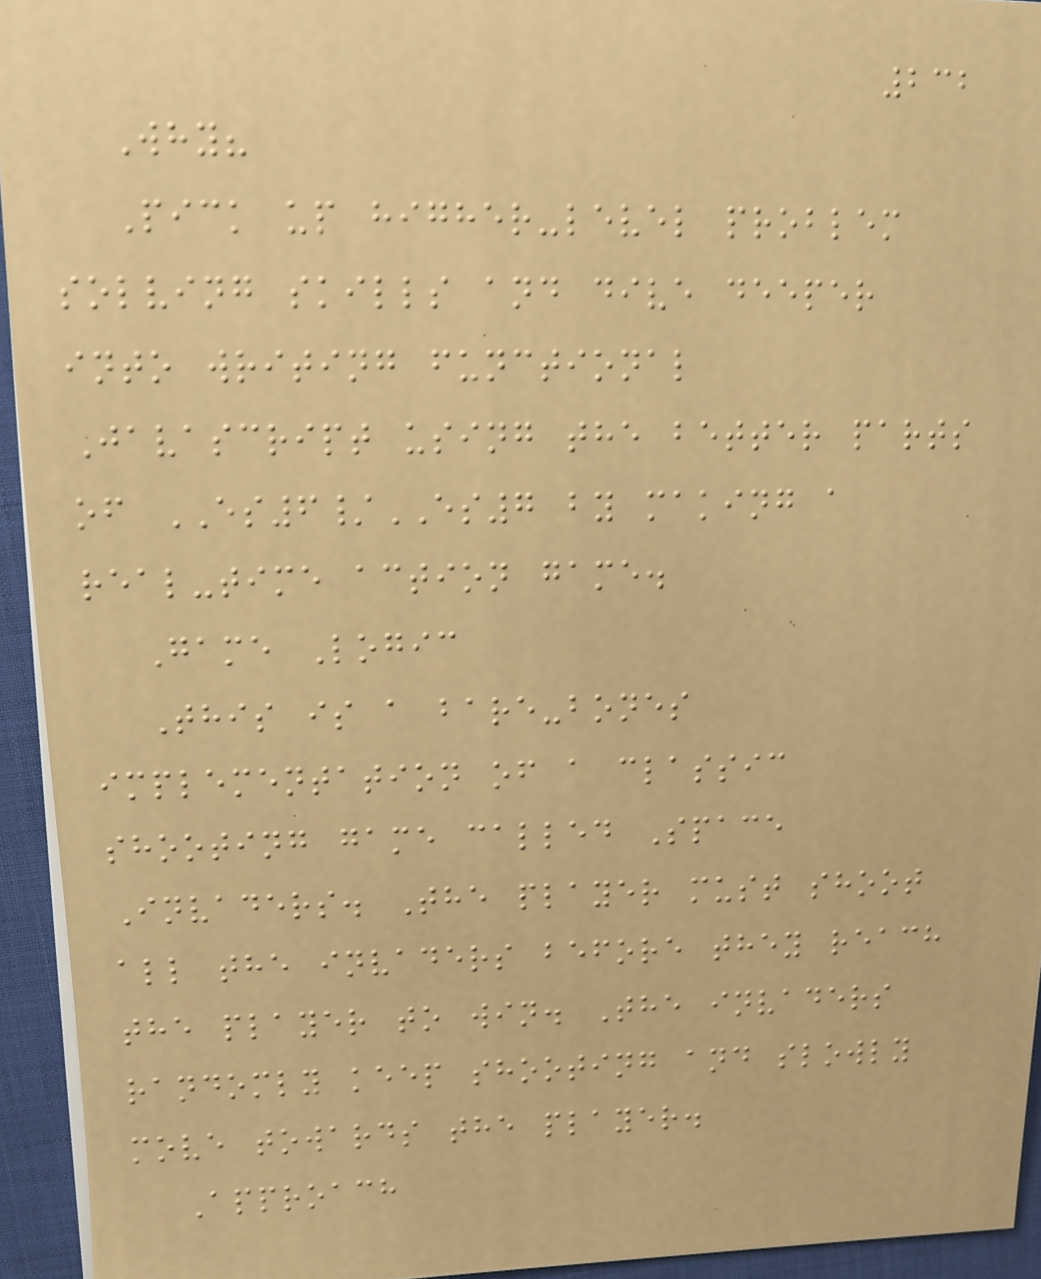232
Why?
Pick up higher-level problem
solving skills and dive deeper
into writing functional
Javascript using the better parts
of ES6/ES7 by making a
real-time action game.
Game Logic
This is a bare-bones
implementation of a classic
shooting game called Space
Invaders. The player must shoot
all the invaders before they reach
the player to win. The invaders
randomly keep shooting and slowly
move towards the player.
Approach
